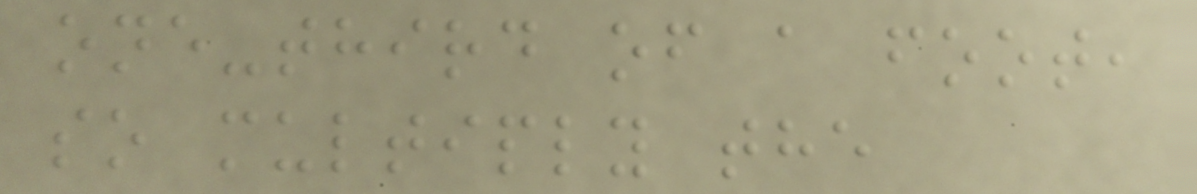one-third of a foot,
so multiply the
